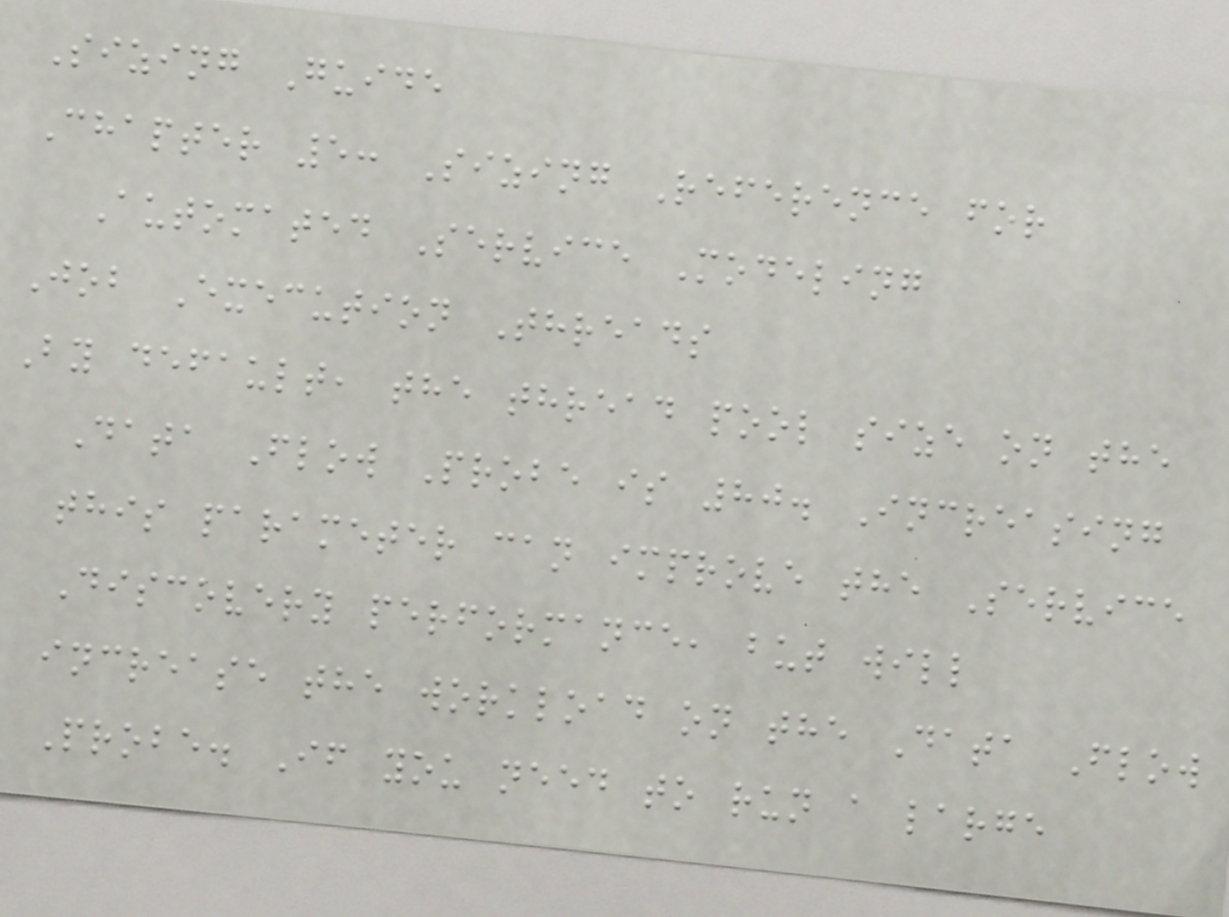Sizing Guide
Chapter 5: Sizing Reference for
Automated Service Modeling
Job Execution Threads
By default, the thread pool size on the
Data Flow Probe is 80. Increasing
this parameter can improve the Service
Discovery performance, but will
increase the workload on the Data Flow
Probe. If you need to run a large
